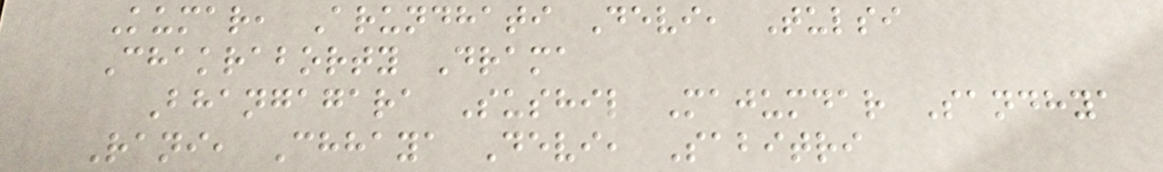Kumar, Arundhati Devi, Tulsi
Chakraborty Drama
Bhangagara Sushil Majumdar Sandhya
Rani, Chhaya Devi, Sabitri
